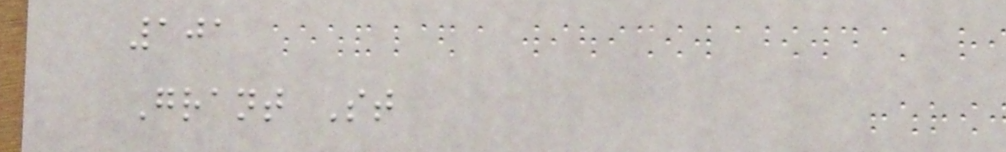101
Grant St
